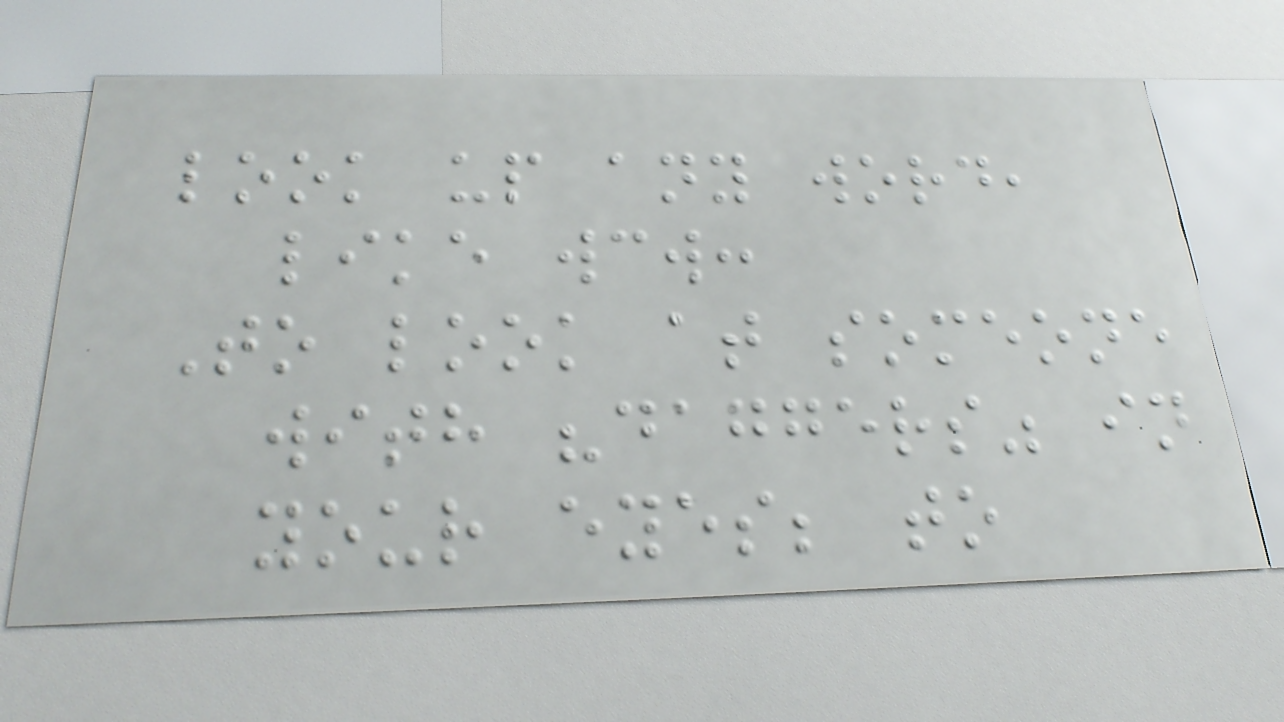look up any word,
like wcw:
To look at someone
with "daggers" in
your eyes; to
